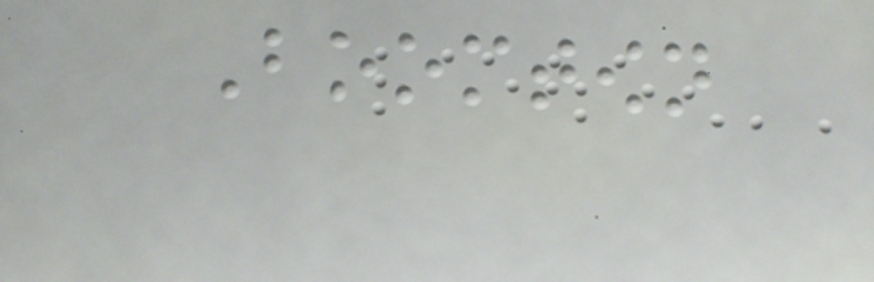Boomtown
